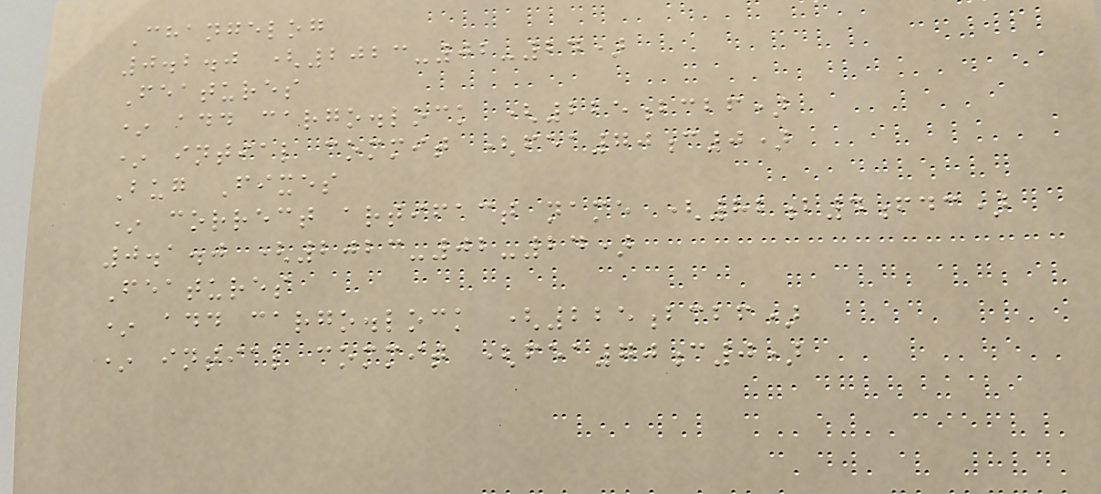Changelog
0.2.0 (2023-02-24)
Features
* add cargo.lock (225bcbf)
* intial commit (fea70c0)
Bug Fixes
* correct artifact name (82b4fdc)
0.1.0 (2023-02-24)
Features
* add cargo.lock (225bcbf)
* intial commit (fea70c0)
